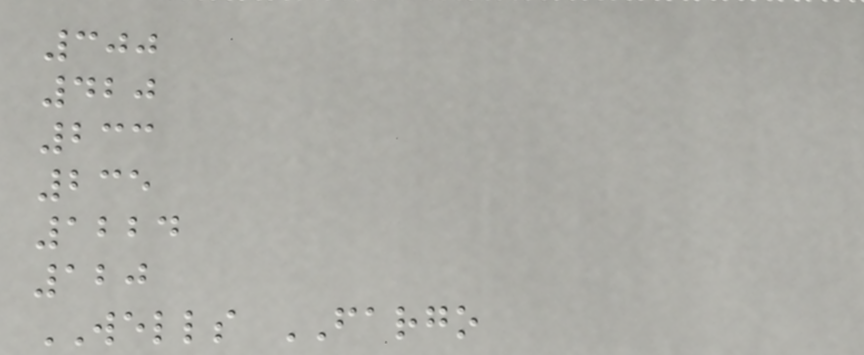300
420
233
235
1224
120
WELLS FARGO
